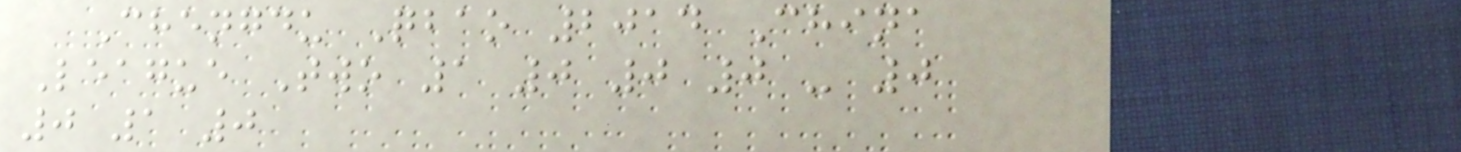Chengdu Qbao 2014 China
League Two 1 0 0 0 - 0
0 1 0
